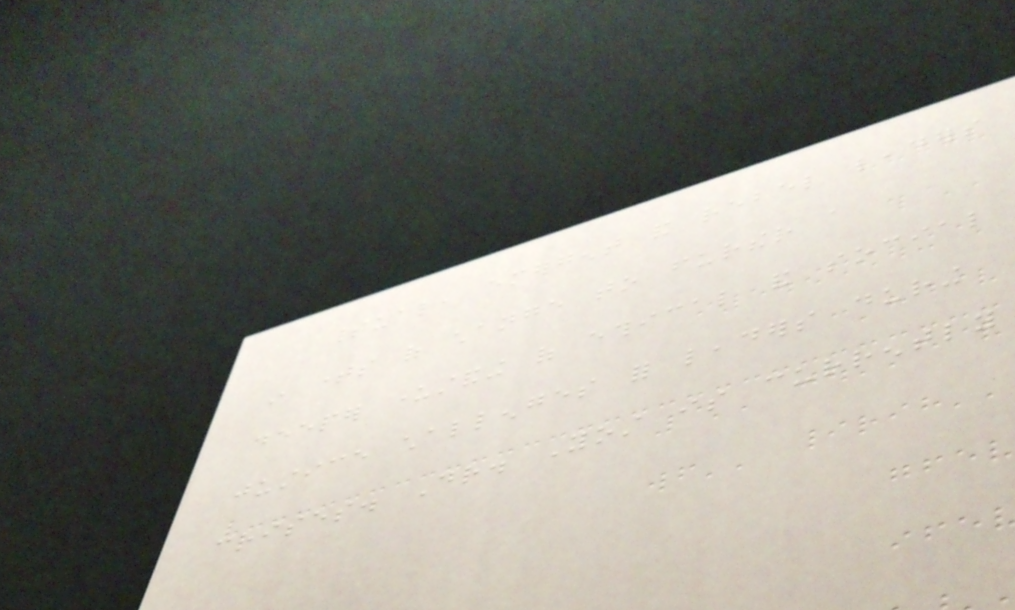spiritual, emergent and rebel leaders
in times of change to further a
deeper understanding of ethical and social
justice challenges for leaders during
crises. Dr. Yost is currently
